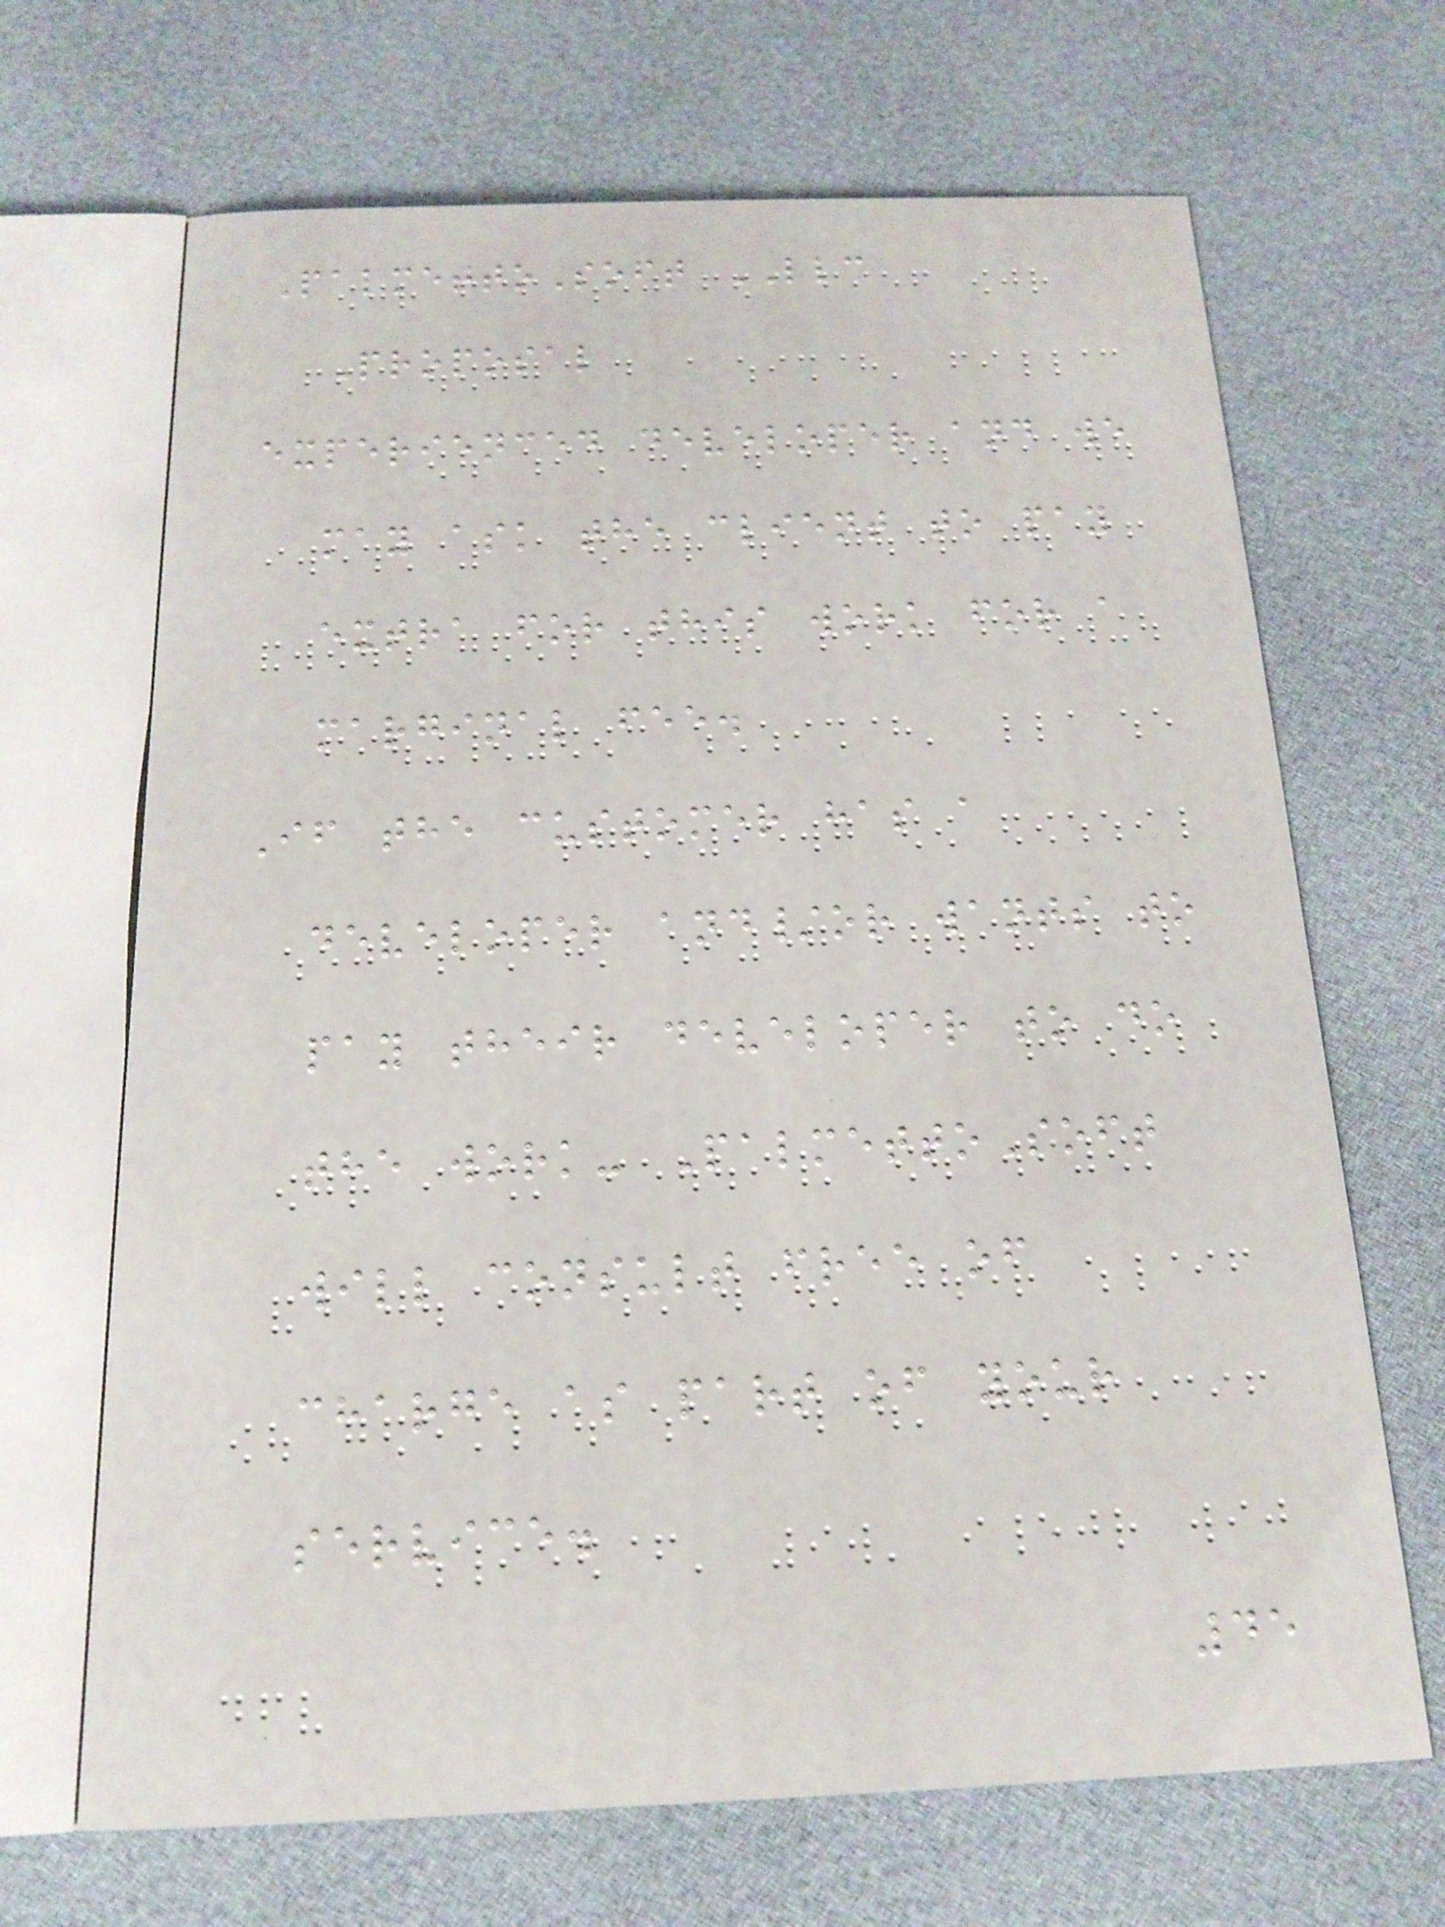PalmettoSoft LLC
Proposal
experienced developer and we
may ask the client to pay
extra for this work for a
marginal fee.
If the customer has a
developer and/or wants to
pay their developer to do
the work- PalmettoSoft
will consult free of
charge as part of your
service.
45
